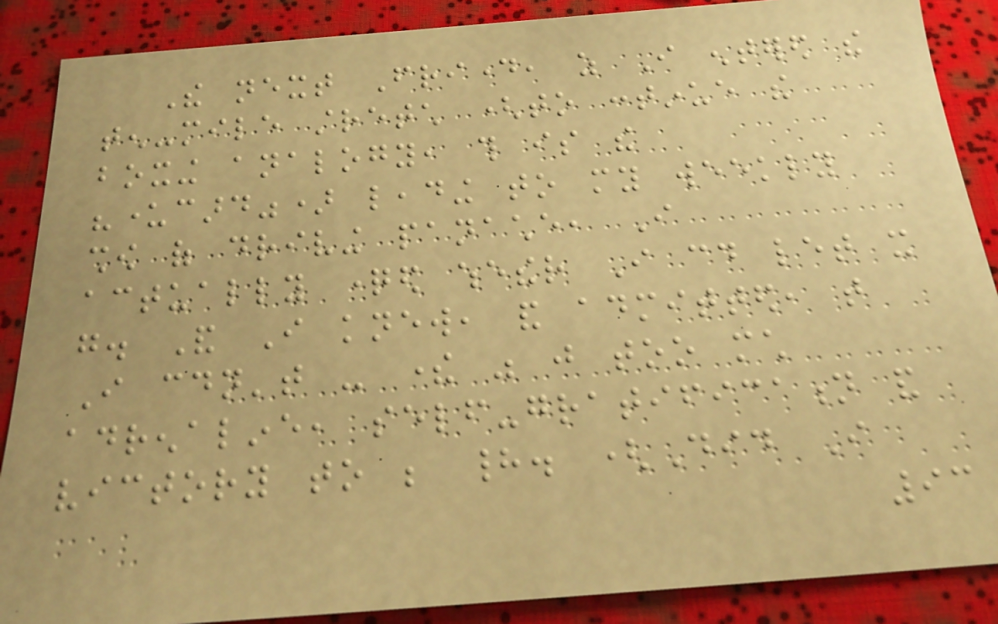The next Friday, as I entered the
ten-mile stretch (to continue the
boxing analogy, this is the
"undercard") leading to my weekly
show of driving panache, I
actually questioned whether I could let it
go. And I knew, and admitted, that
I couldn't - there was just too much
adrenaline, self-gratification and
victory to be had. (Did I
93
